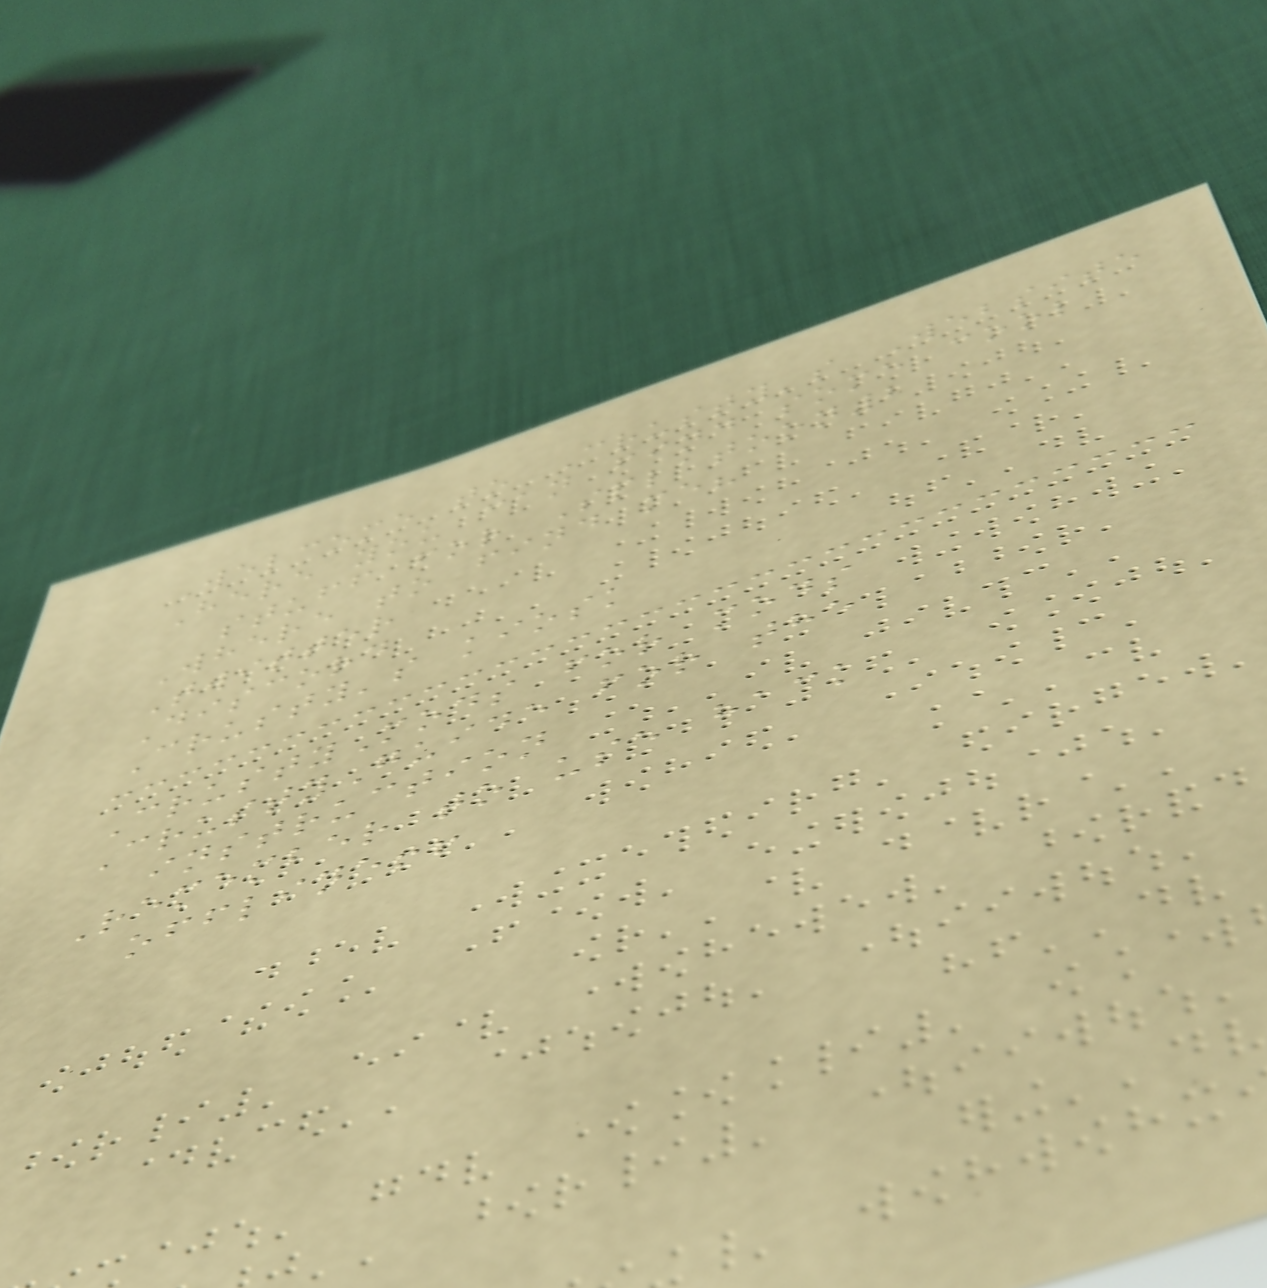Welcome to Crusty's Website
Here you can find some cool
stuff for Splatoon2
Where to find me?
Twitter
Discord
Crusty's kiosk
CrustyMods for mods
CrustyGuide for the
instruction
Remember to use hack
offline!!
